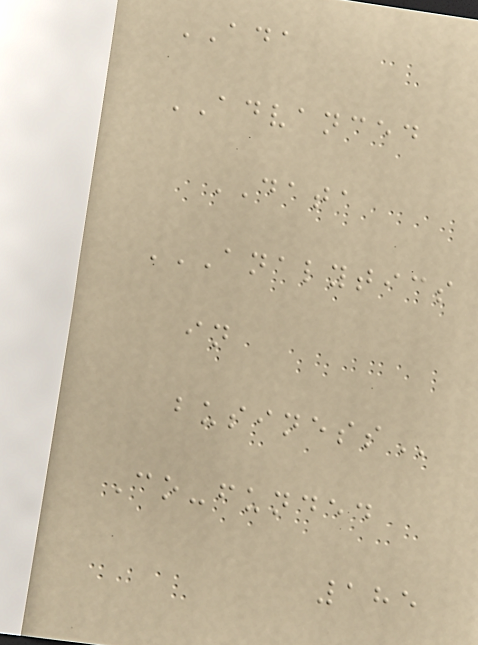ADA
ADVANCED
DATA
ANALYTICS
IN
BUSINESS
Co-funded
185
